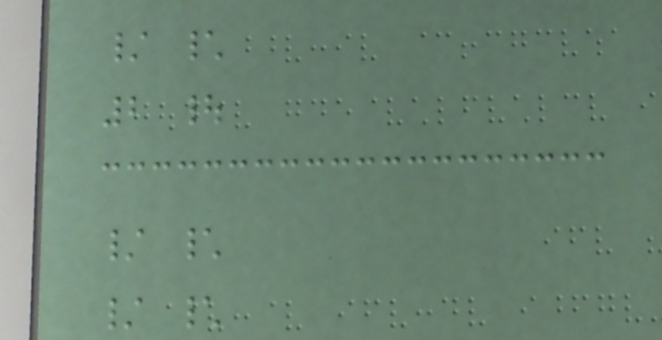/ \
2 |
/ \
/ \
